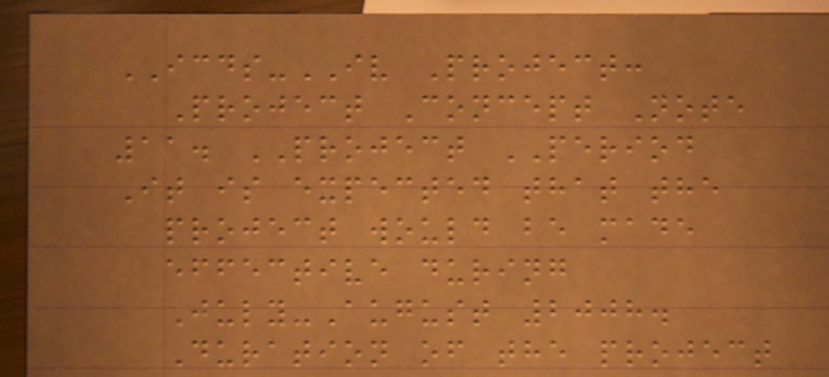ICDS-IV Project:
Project Concept Note
11. PROJECT PERIOD
It is expected that the
project would be made
effective during
July-August 2008.
Duration of the project
